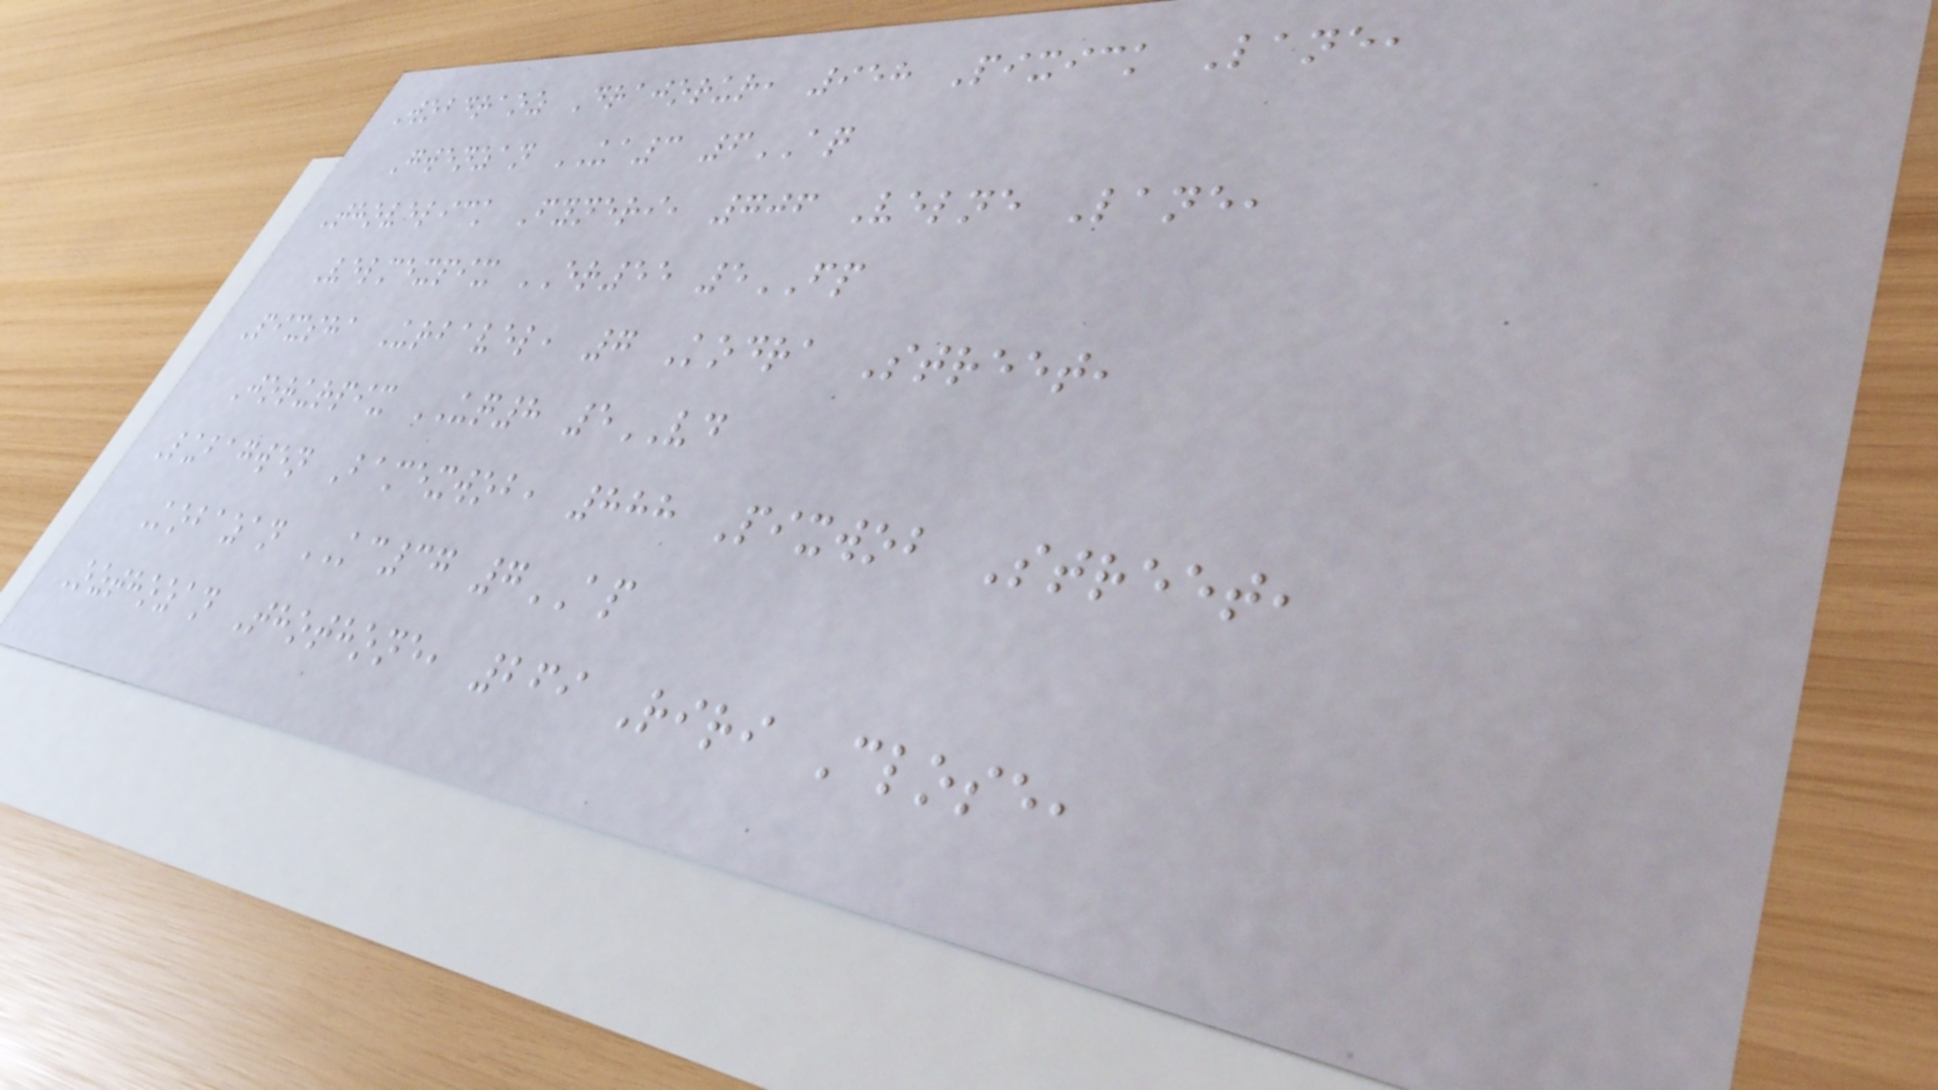Wobdraoz Drajorur, 958 Pixick Lane,
Gwenzan UA3 6AQ
Thovelick Fyneri, 706 Velne Lane,
Velmexpix ER55 5FP
Pixsha Urbavel, 7 Kodra Street,
Jorurpix UQ8 5VD
Lubagwen Bamexwob, 888 Pixwob Street,
Kobazan KC37 7AP
Ozthozan Thothone, 269 Riri Close,
